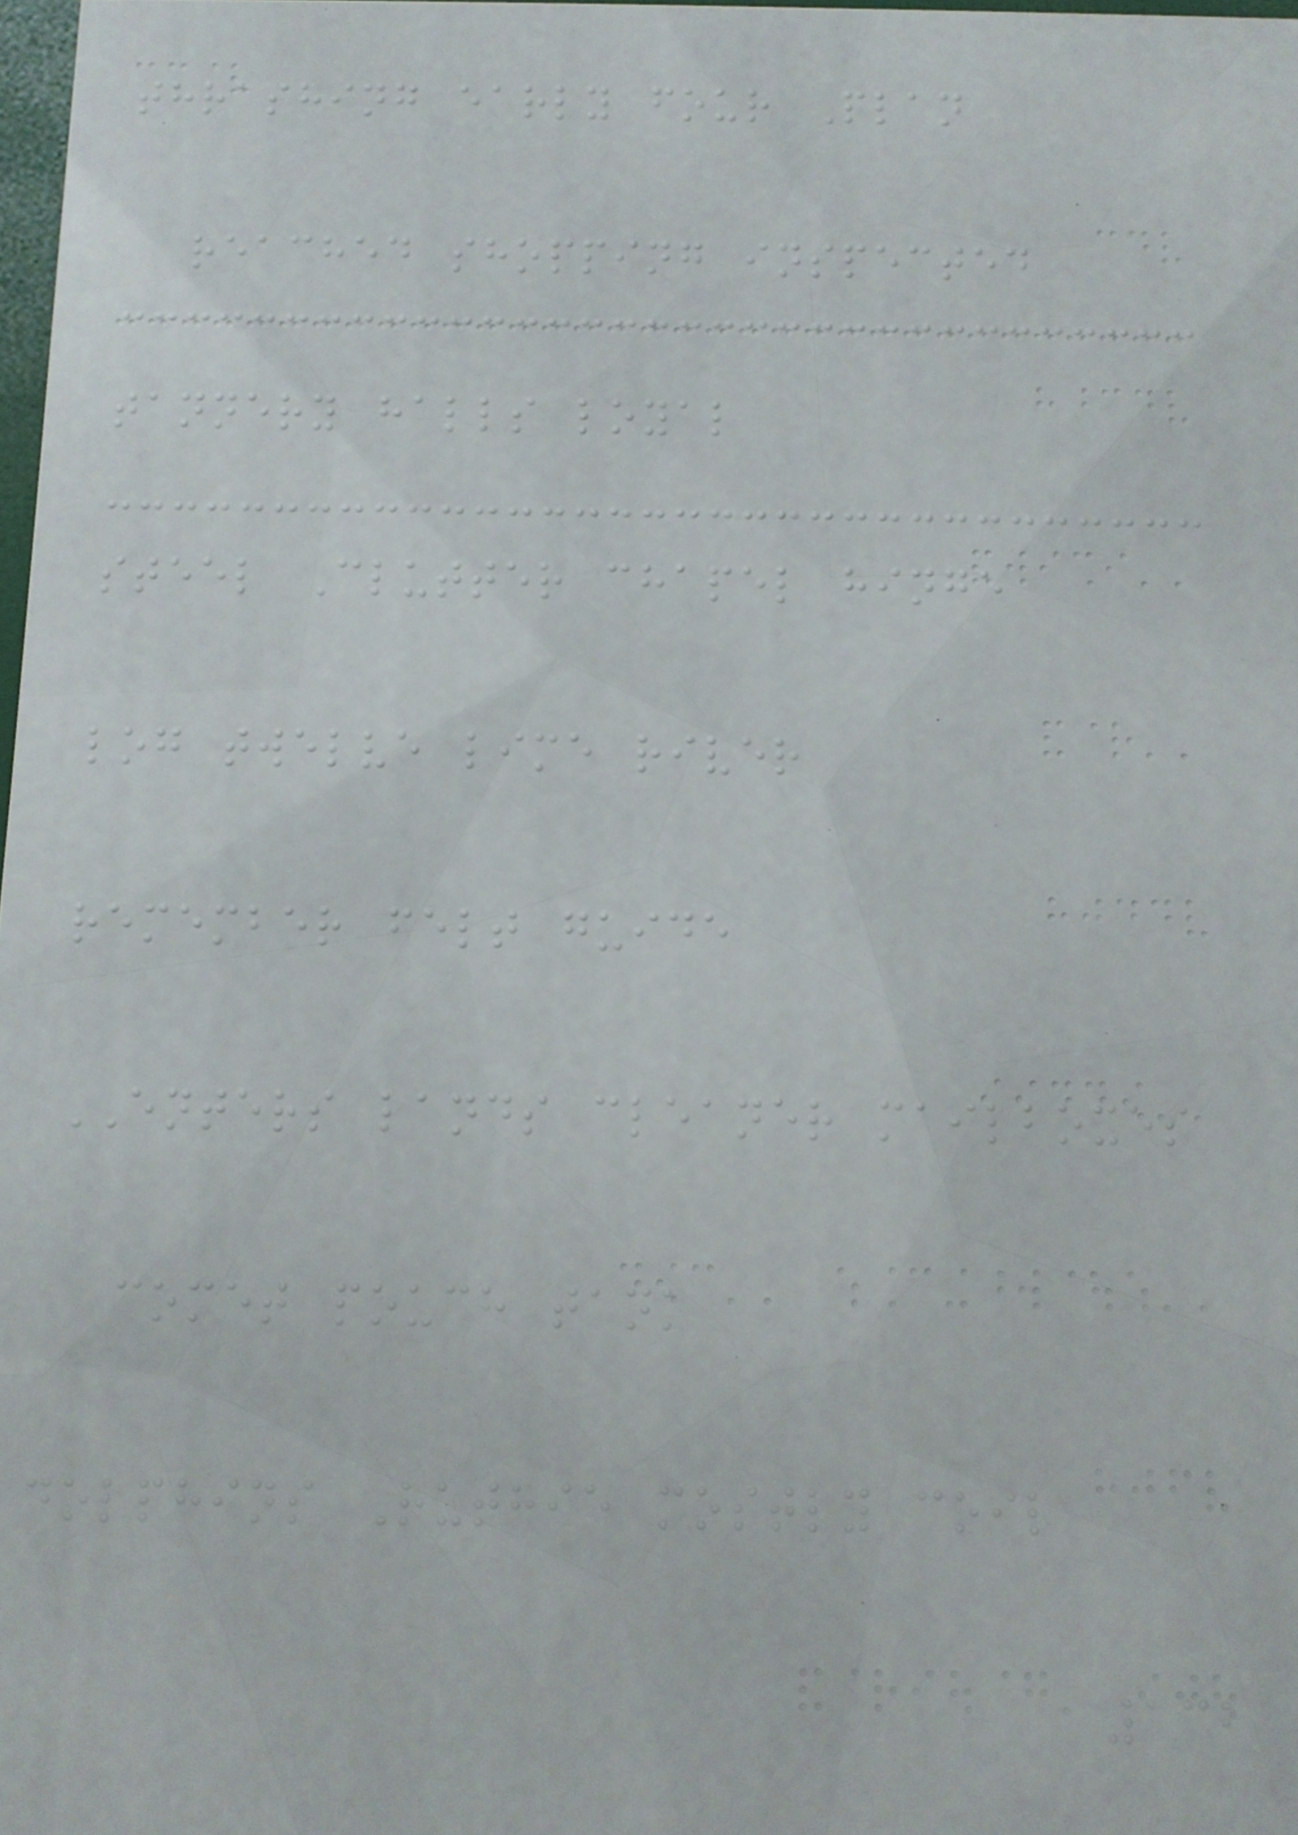thrashing early four Plan
reached shopping inspected
tannery halls loyal
steel Clutter chapel hinge
log twelve lime river
remember felt guide
ENTERS lands cleaner mailboxes
comet pouch tank
dolphins Ruthie mostly coil
132
